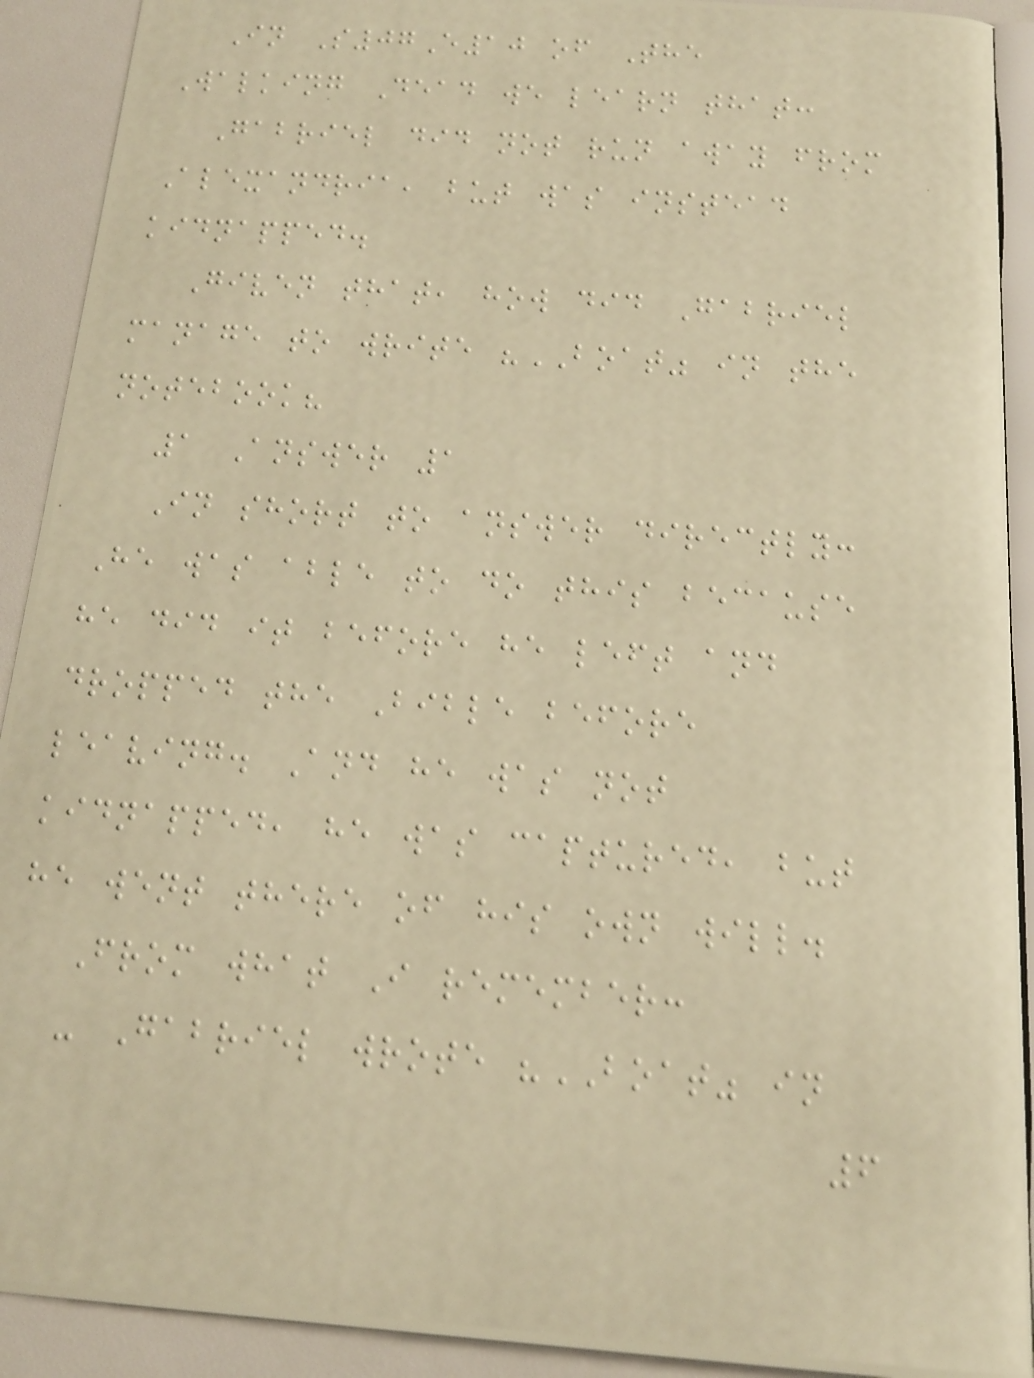In S07E10 of The
Walking Dead we learn that:
Gabriel did not run away from
Alexandria, but was instead
kidnapped.
Given that, how did Gabriel
manage to write "BOAT" in the
notebook?
1 Answer 1
In short to answer directly:
He was able to do this because
he did it before he left and
dropped the Bible before
leaving. And he was not
kidnapped, he was captured, but
he went there of his own will.
From what I remember:
- Gabriel wrote "BOAT" in
6
